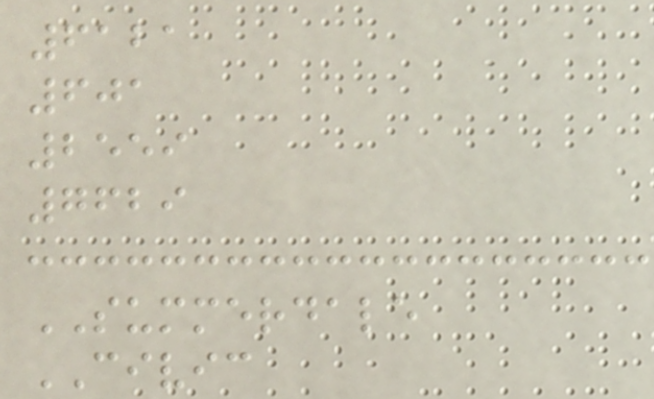6121
601
2559
7629
SUMMERDALE
CIVIC
